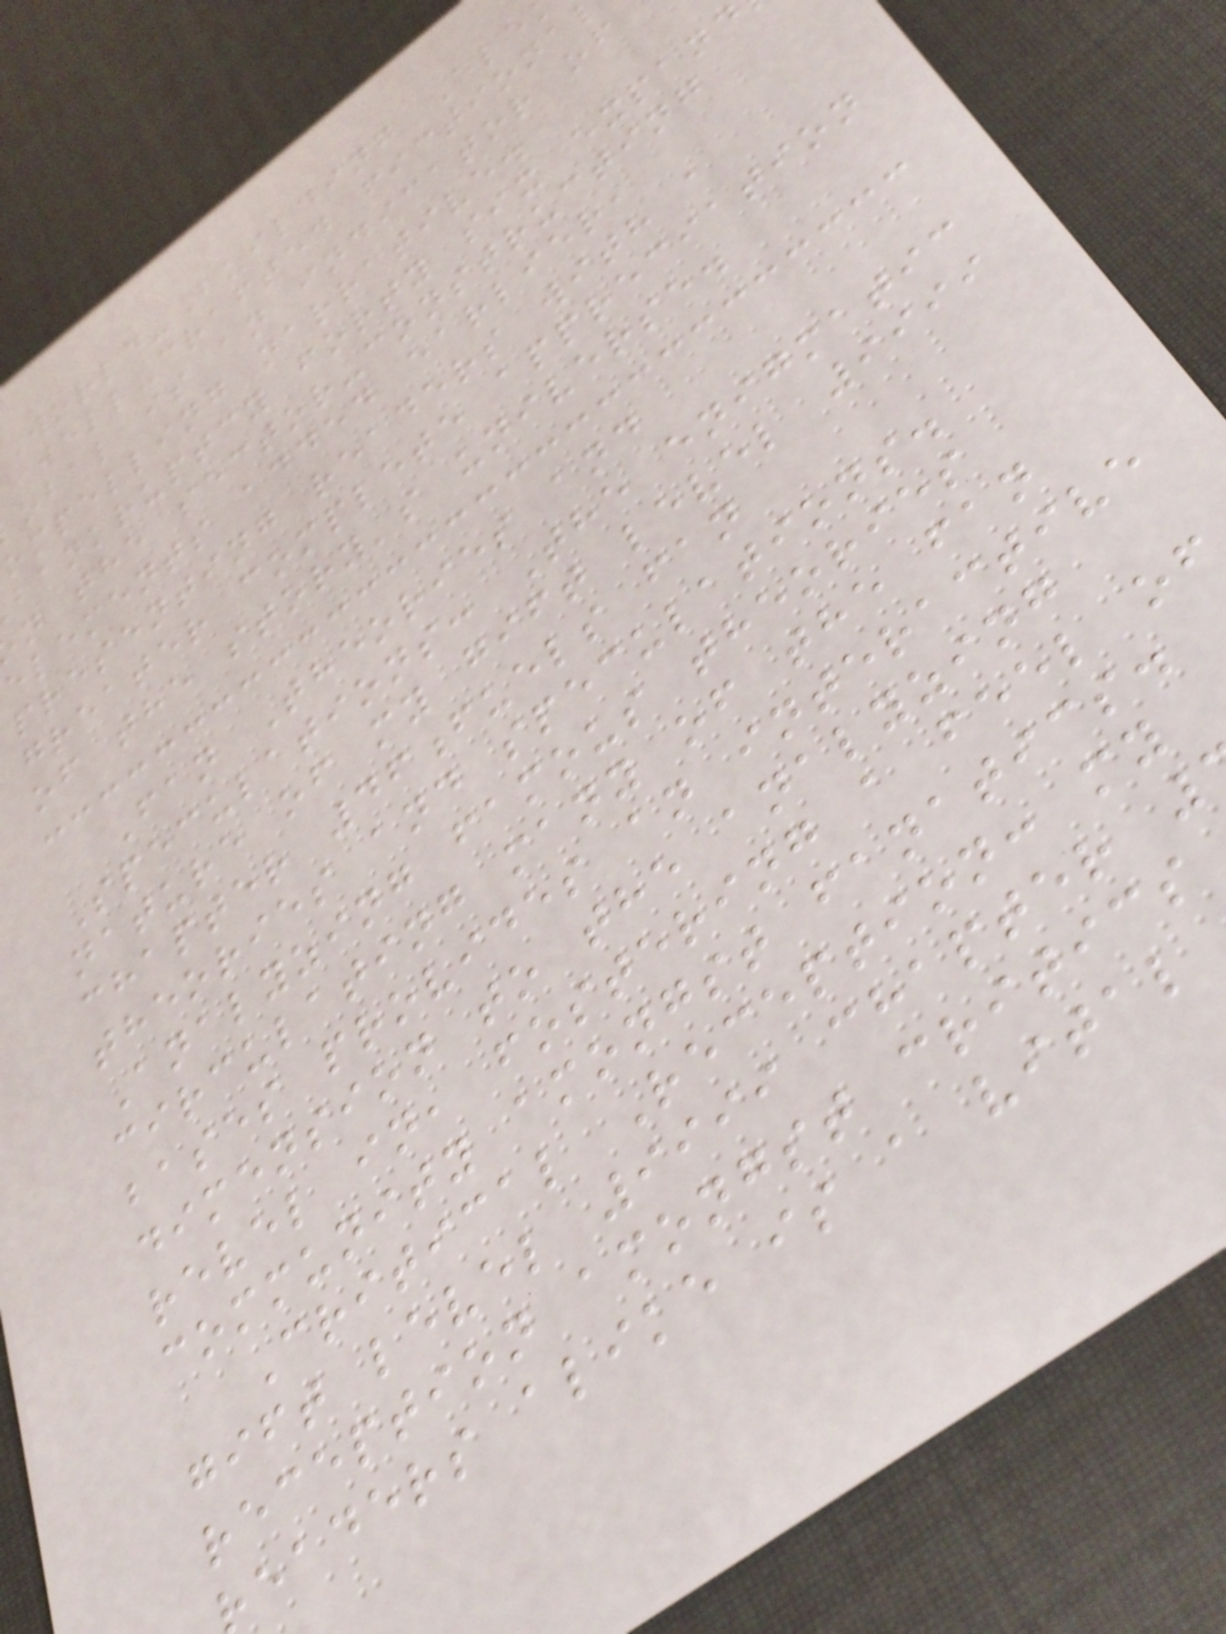World-Building Ele
well-crafted fictiona
obal is an indicator of
ompelling narrative.
bankruptcy forty six expand
n the sector-constructing
elements added earlier,
presenting readers with a
greater complete appreciation
of the story's universe.
Fan Theories and
Speculations: The enigmatic
nature of my gift level 9999
chapter 46fuels fan
theories and speculations.
Analyzing famous theories
circulating many of the fan
bases provides an interactive
dimension to the analyzing
revel in, fostering a feel of
community amongst fanatics.
Critical Reception: my
gift level 9999 chapter
reception amongst critics
eaders alike is a vital
